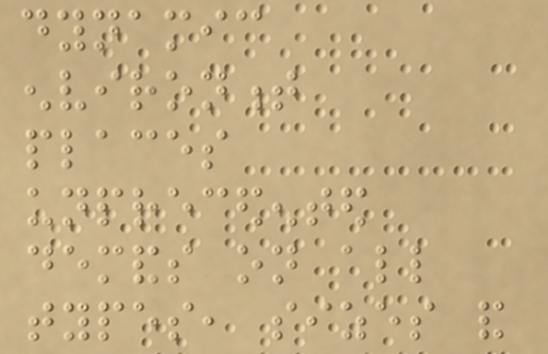dynamic
environment
places
unprecedented
demands on all
types, sizes and
